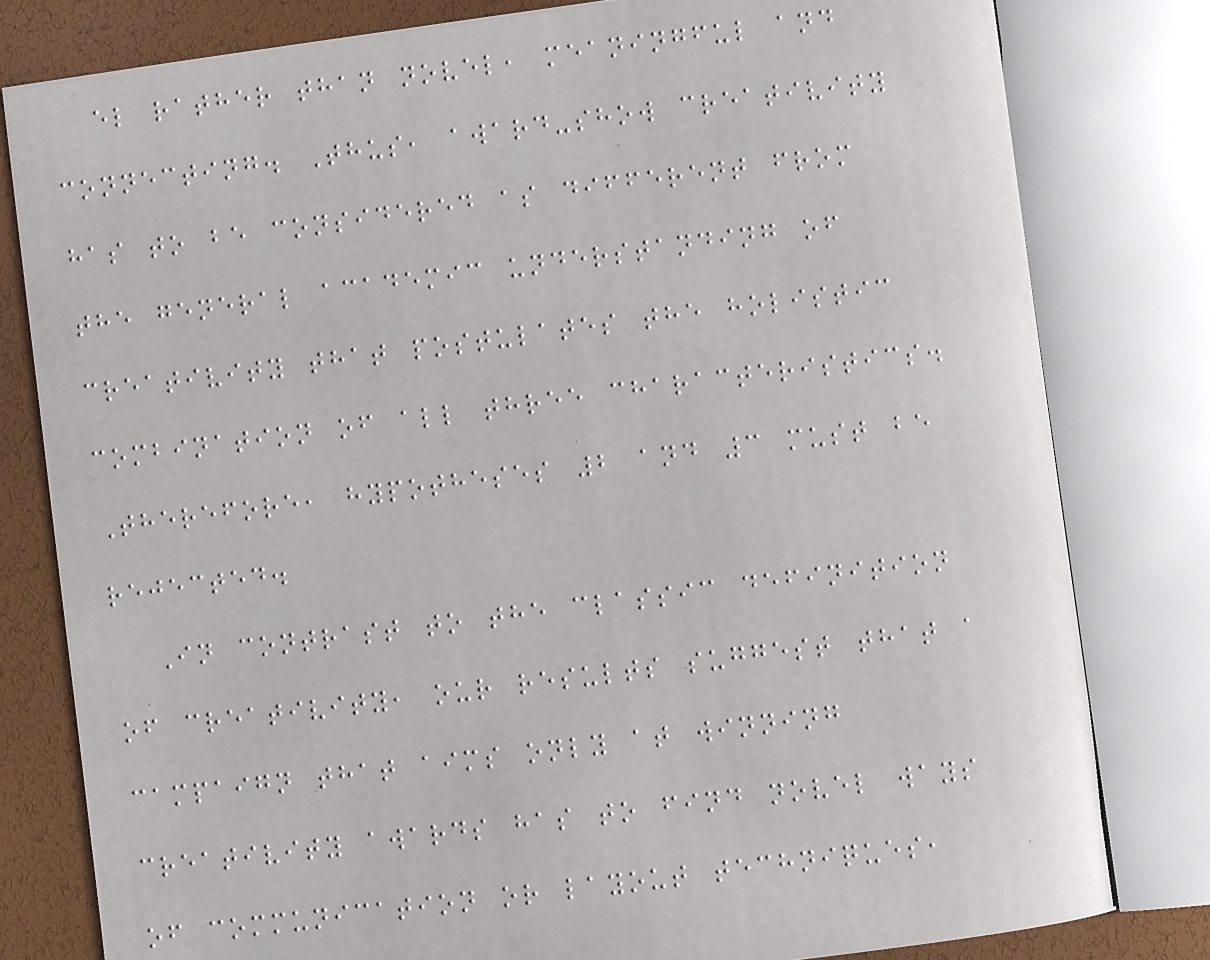el rather than novel, meaningful and
connecting. Thus, award-show creativity
has to be considered as different from
the general academic understanding of
creativity that postulates the holistic
combination of all three characteristics.
Therefore, hypotheses 2 and 3 must be
rejected.
In contrast to the classic definition
of creativity, our results suggest that a
campaign that aims only at winning
creativity awards has to find novel ways
of communication or layout techniques,
